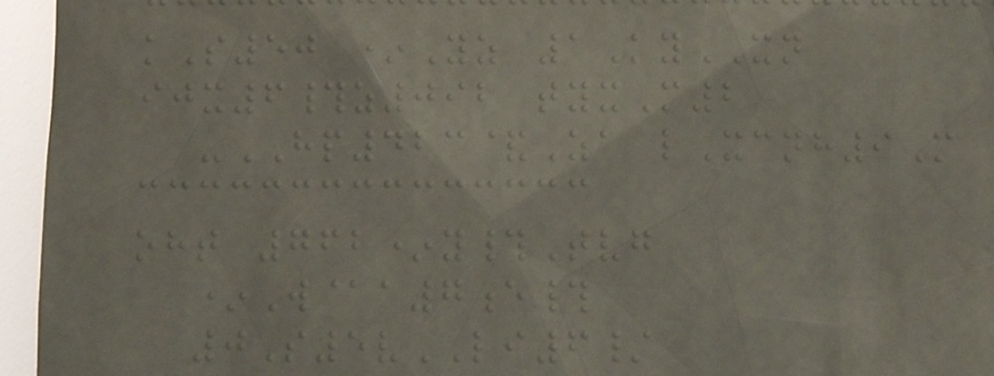kS50 *Yz 1KyXN
ijx6#z092 tyxM2
-HP423&Za lXcnh9M
oht 762*y#Tvg
*W@a7e#
0S5vLI6/
